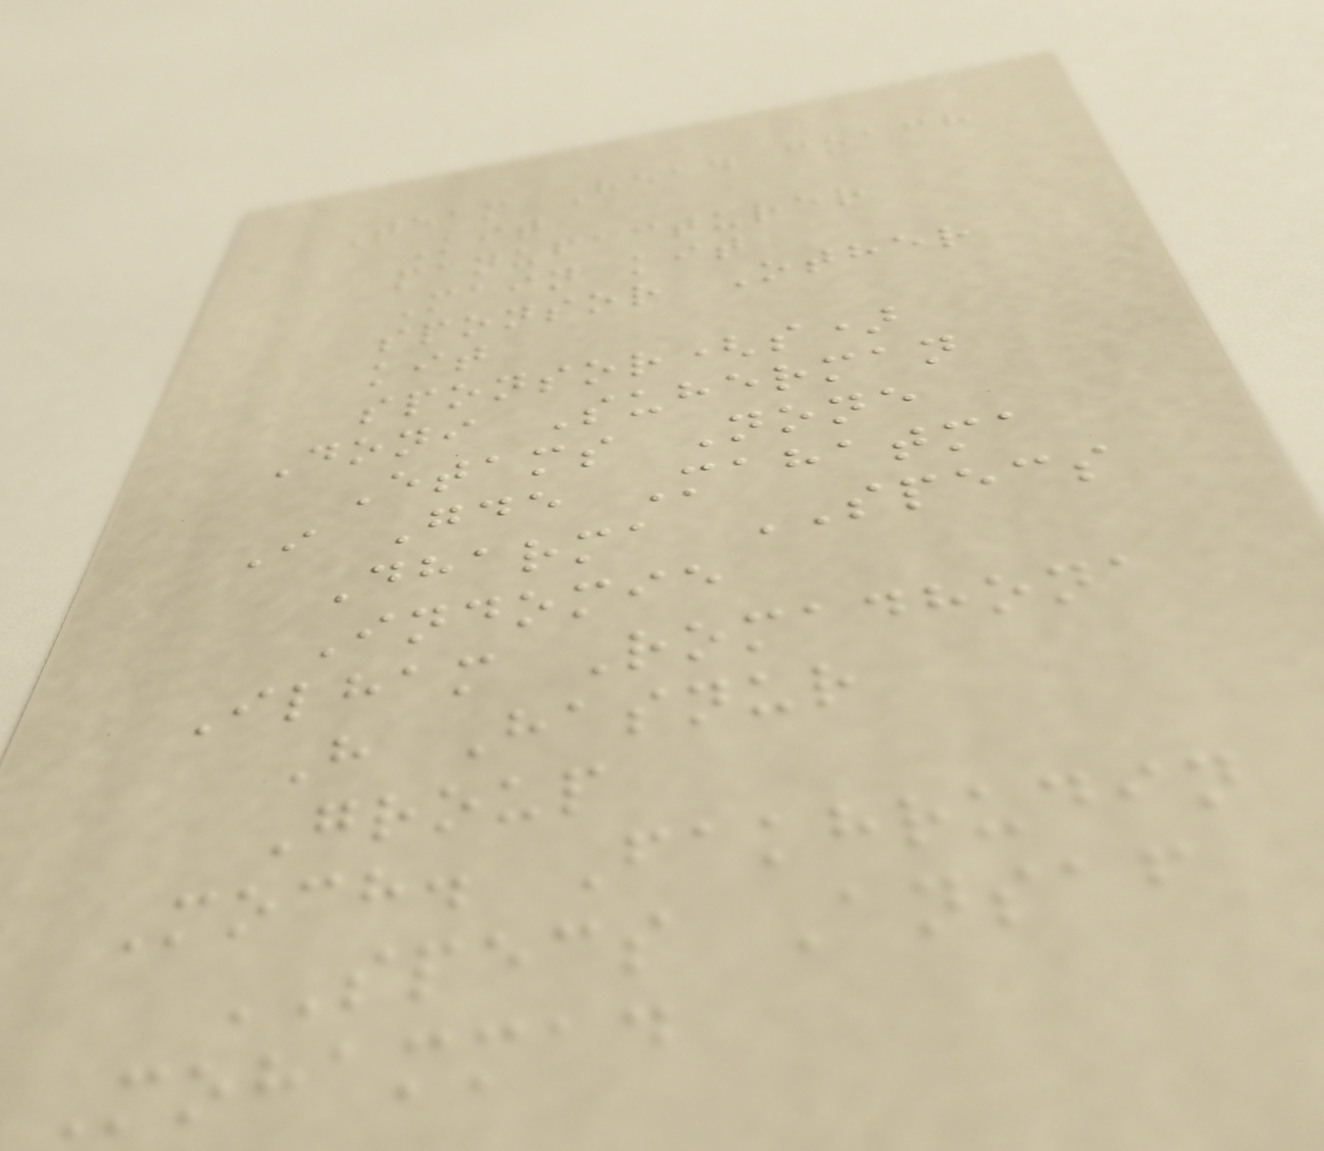Team Head coach
Kit
manufacturer
Main kit
sponsor Other
kit
sponsor(s)
Doni Suherman
Etams None
I Gde Mahatma
Dharma SPECS
Indomie
Ilham Romadhona
H Hasnur
Group
Moch. Fakhrudin
SPECS Ansaf
Mohammad
